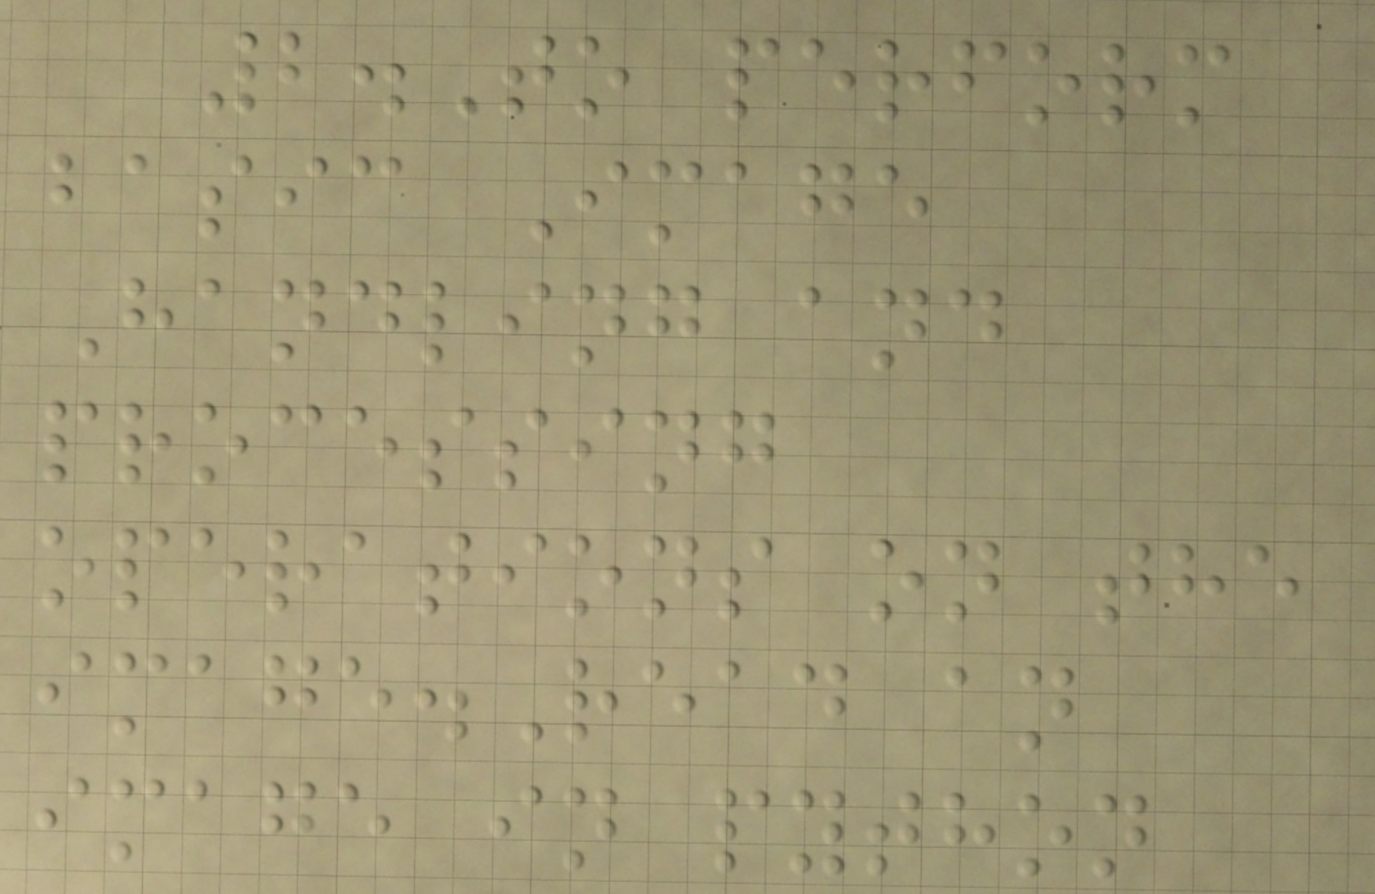2.To perform
basic Image
Handling and
processing
operations on the
image.Read an
image in python
